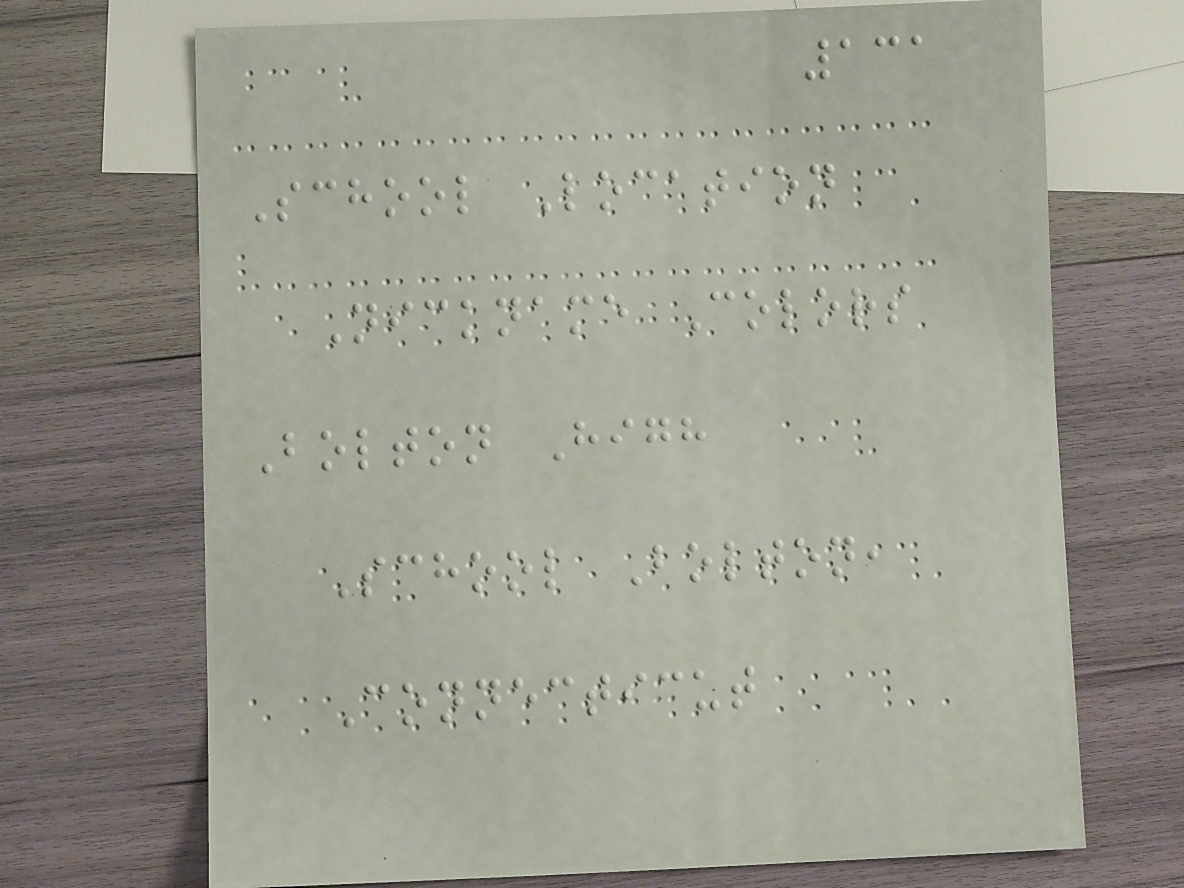131
School Location
Nickname Colors
Bolton High
School Bolton,
Connecticut
